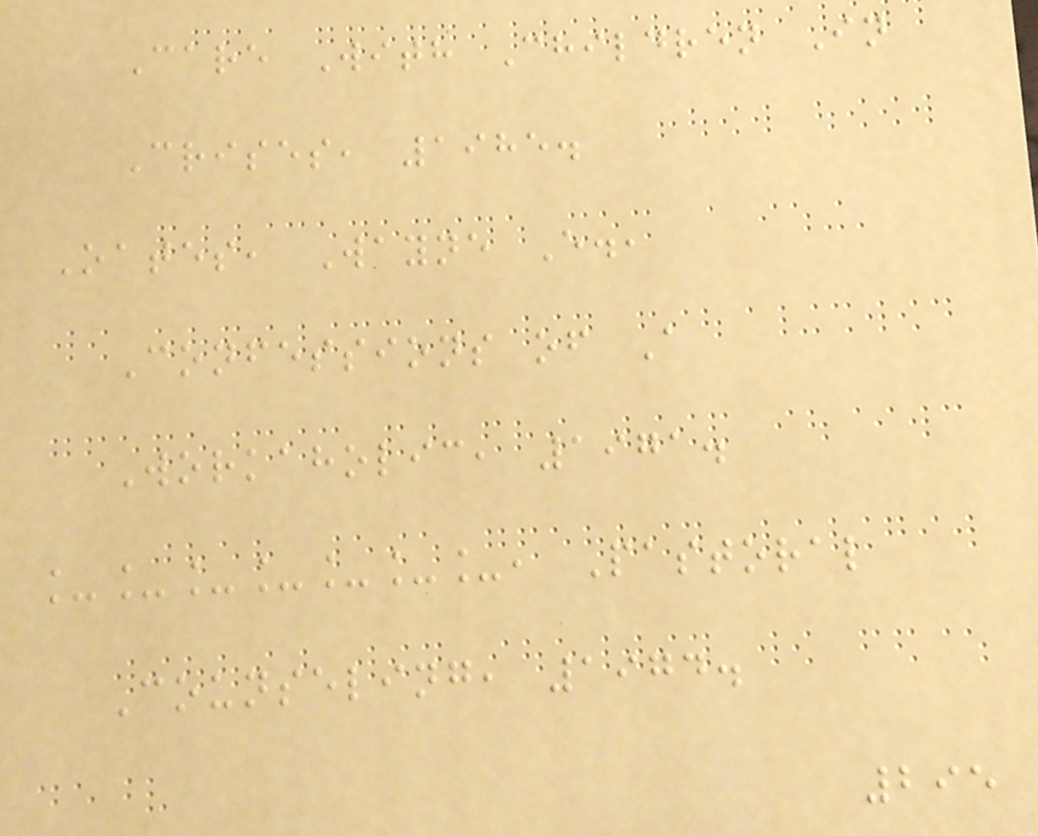Care With Children In
Crises, 1985.
Oates, Wayne E.,
Confessions of A
Workaholic, 1971.
_______, Pastoral
Counseling, 1974.
295
